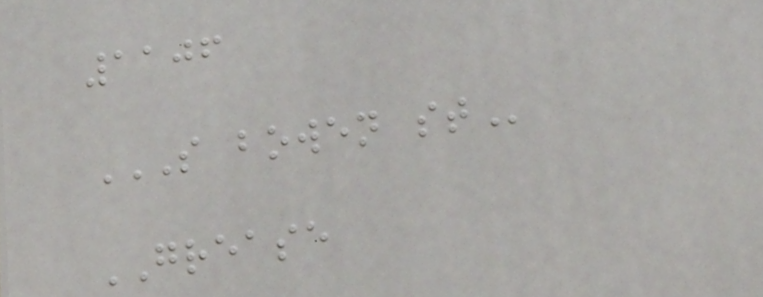1106
S BOWEN ST
GREASE
